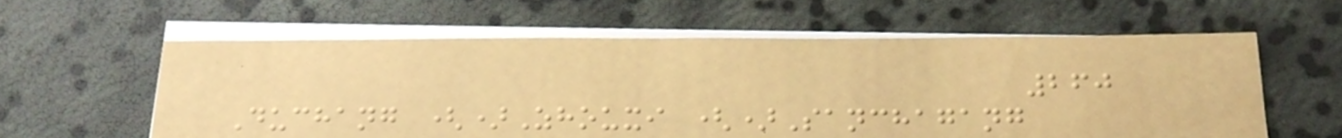260
Duchang ()Zhouxi ()Sanchagang
